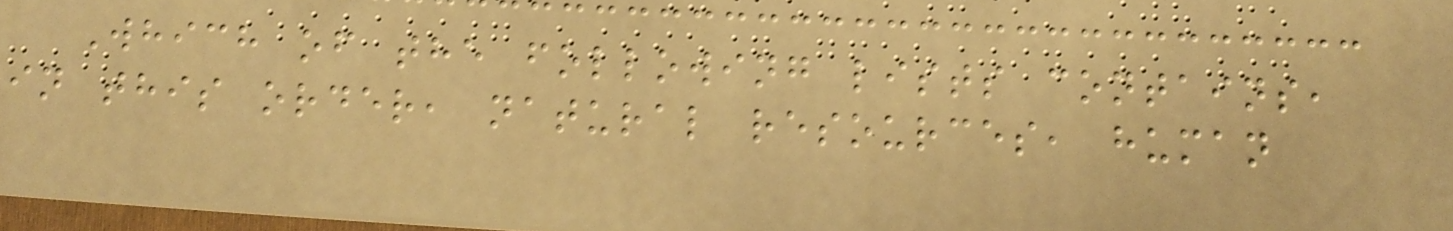Which of the following lists contains,
in this order, natural resources, human
